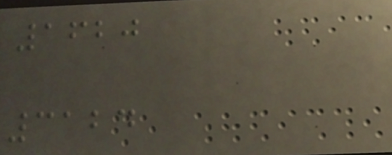1620
3124
